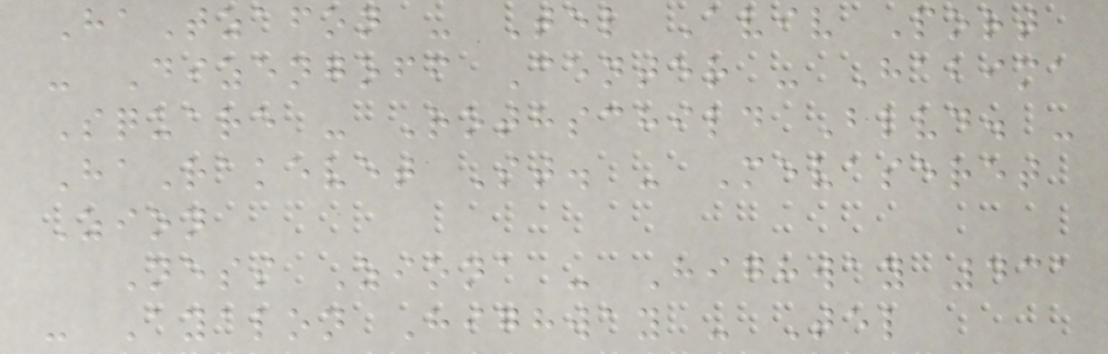HaTzafon - Tel Aviv Port
- Dizengoff Center - Habima
Square - Rothschild Blvd. -
HaRakevet St. - Mevaseret
Zion
Ness Ziona - Highway 431
- Ayalon Highway - Tel
